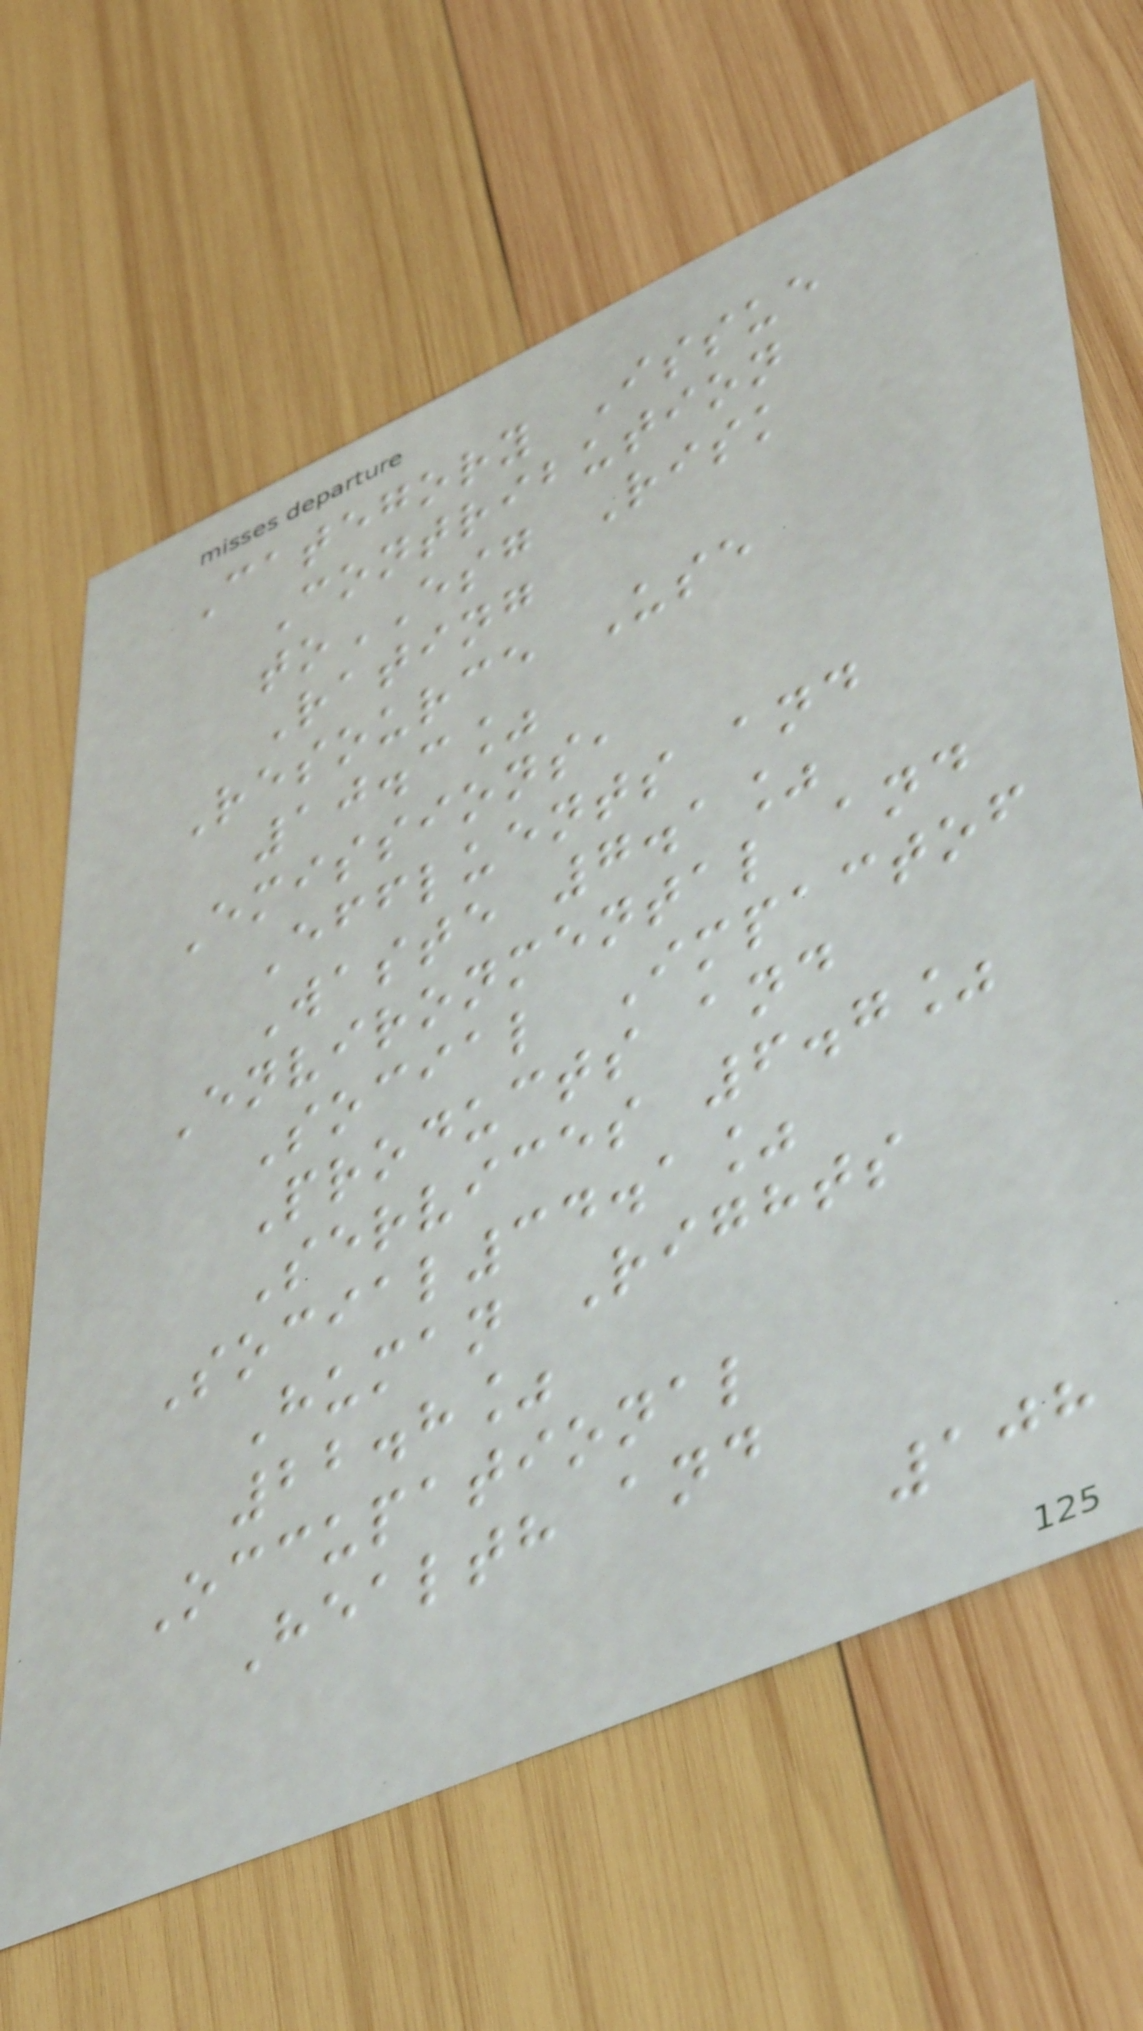Category Issue
Contribution
toESG Risk
Rating
Resource Use
10.3%
Emissions,
Effluents and
Waste 7.1%
Environmental and
Social Impactof
Products and
Services 6.7%
Social34.1%
Human Rights
22.8%
Occupational
Health and
108
